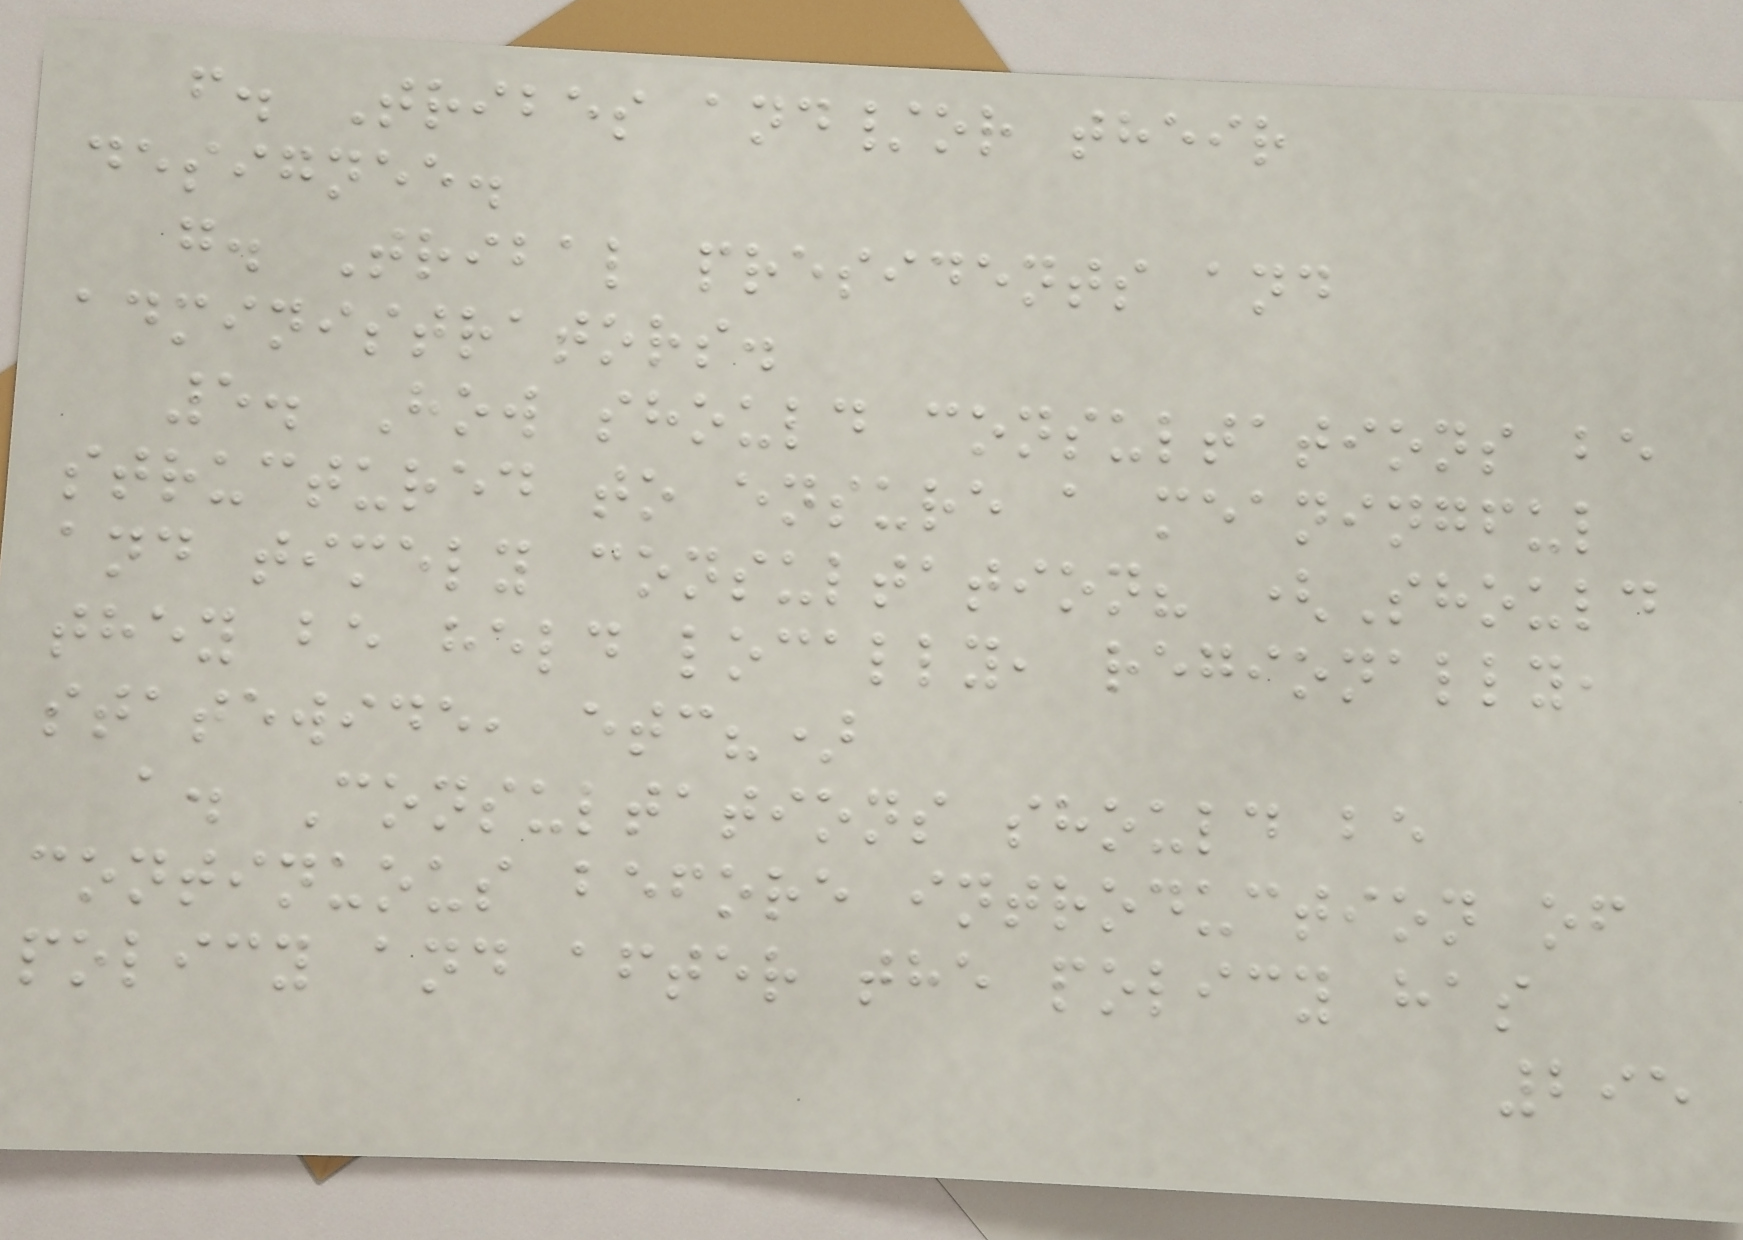f. Tribes and/or their
designee.
g. Tribal presidents and
administrators.
5. How should consultations be
structured to ensure a meaningful
and timely consultation? (Should
they be held locally, regionally,
statewide, etc?)
a. Consultations should be
continuous before introduction of
policy and after the policy has
295
